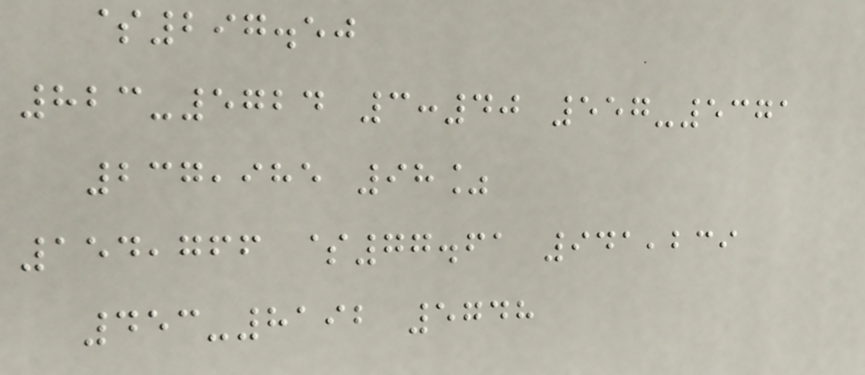$297.50
823-5724 3:40 557-5371
237,985 98%
154,766 $77.61 941,239
453-8192 5748
